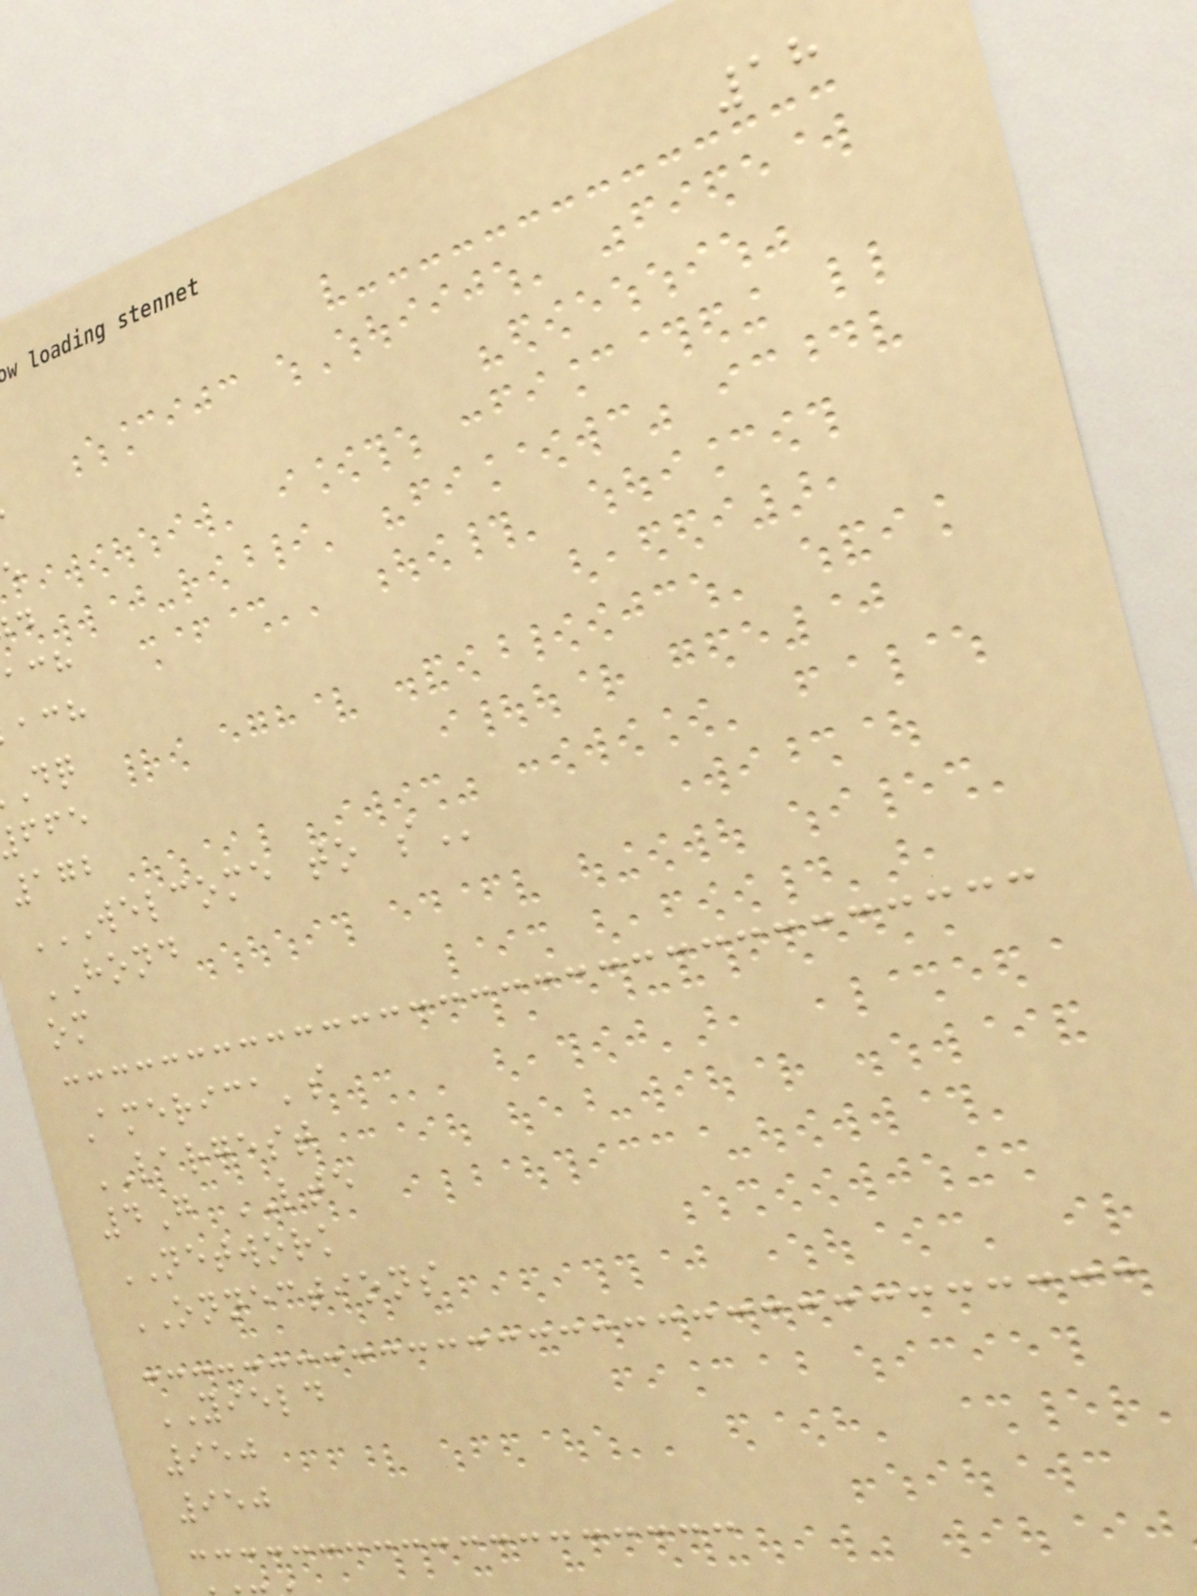18
172
WELCOME TO S
HOND
om
America's
LARGEST
4G LTE
NETWORK
ONNECTIONS
YIELD
950
950
